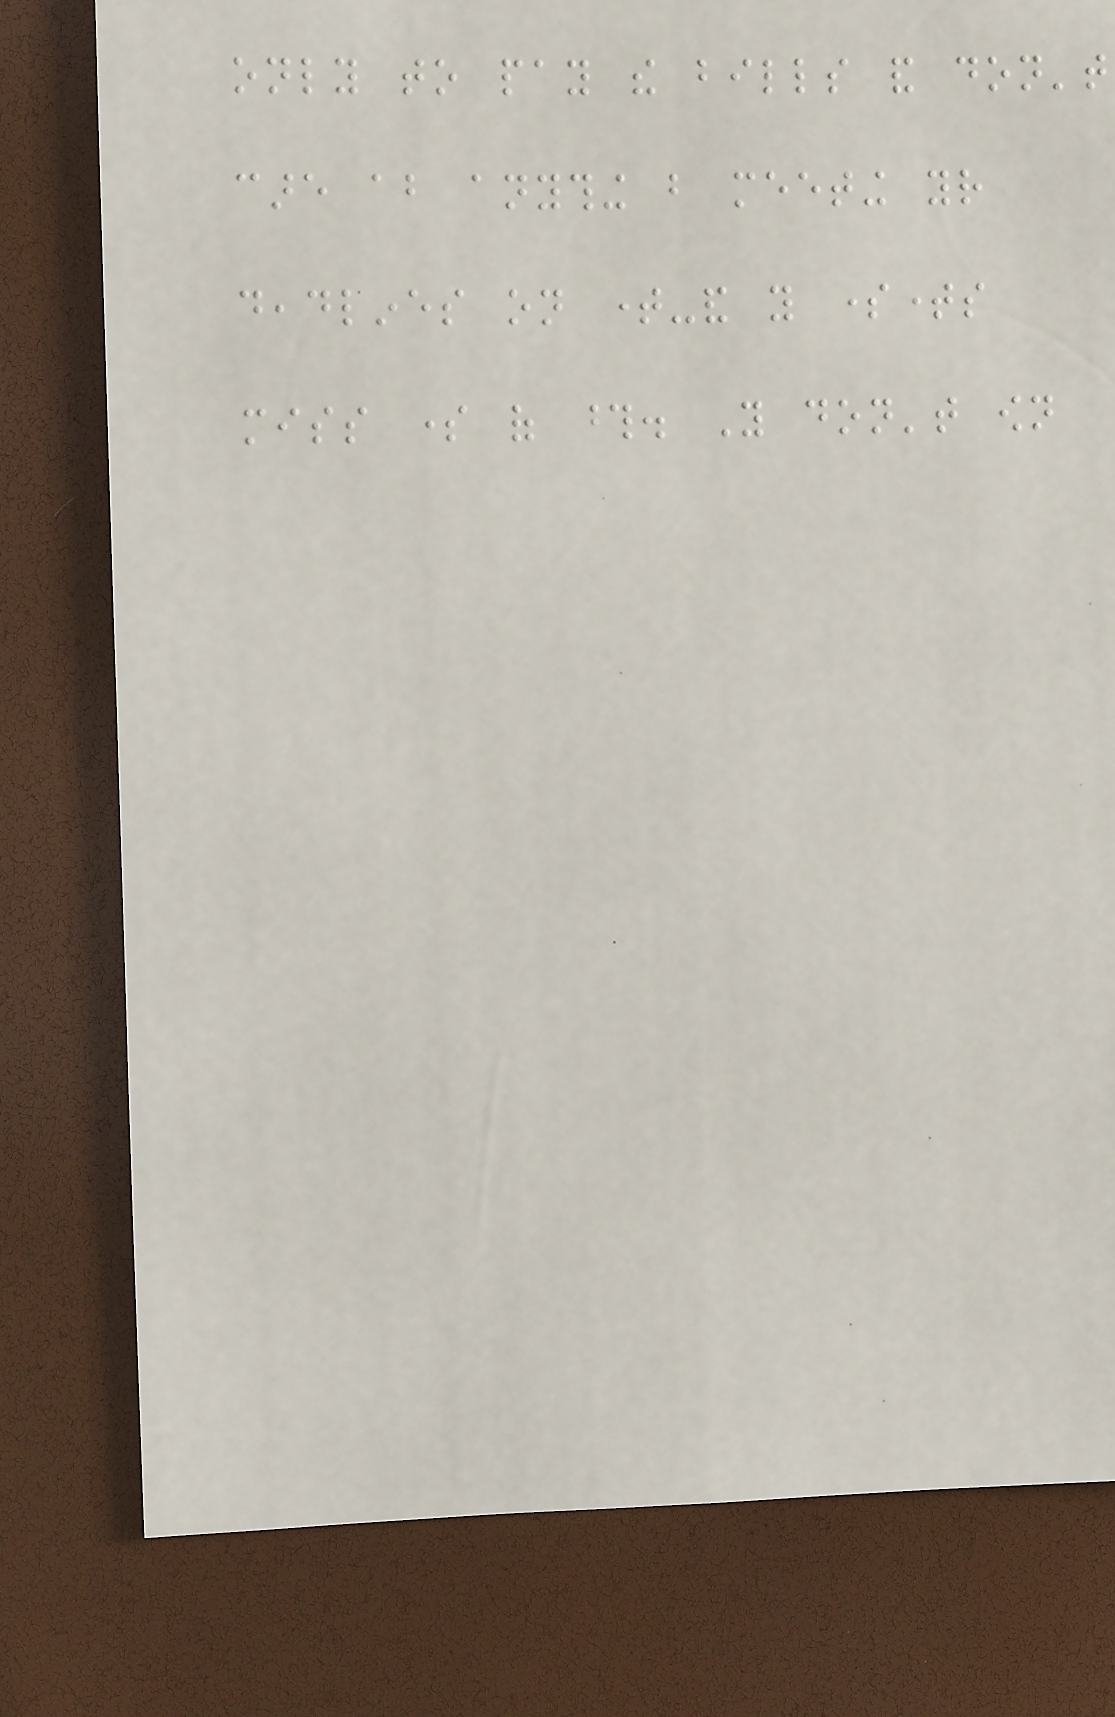only to pay the bills and don't
care about anything but meeting your
deadlines on time-and you sometimes
miss some of those. You don't own
